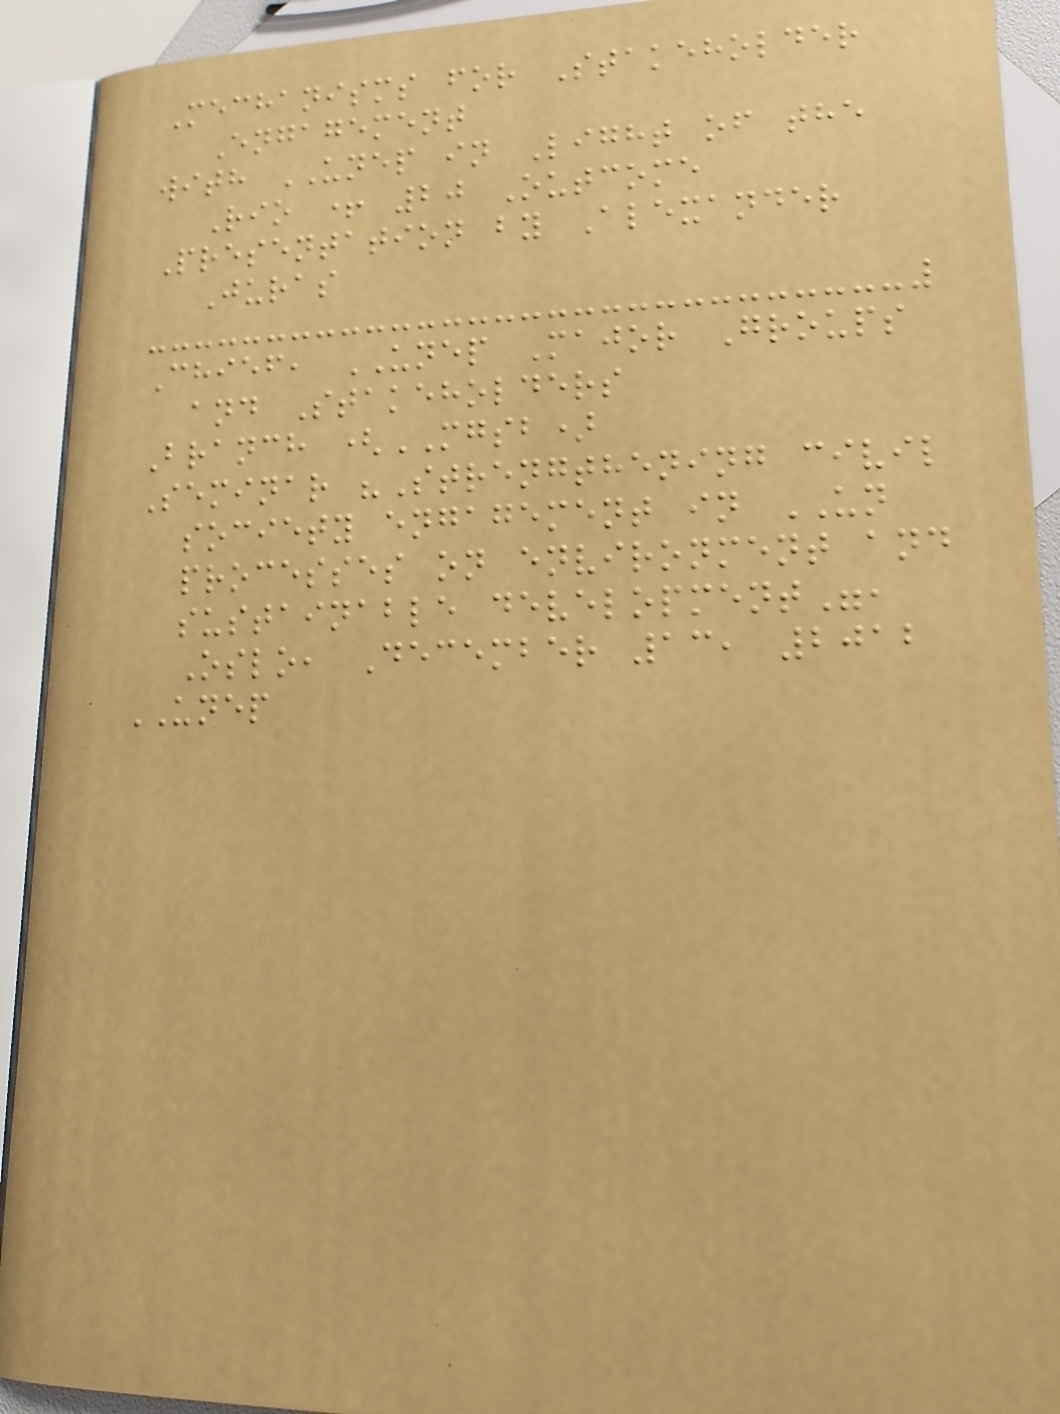Mechanisms for Stakeholder
Engagement
with UNEP in Light of the
Rio + 20 Outcome
Presentation by Alexander
Juras
Chief, UNEP Major Groups
and Stakeholders
Branch (MGSB)
Seminar "Strengthening civil
society engagement in UN
processes on environment and
sustainable development",
Oslo, December 13, 2012
UNEP
